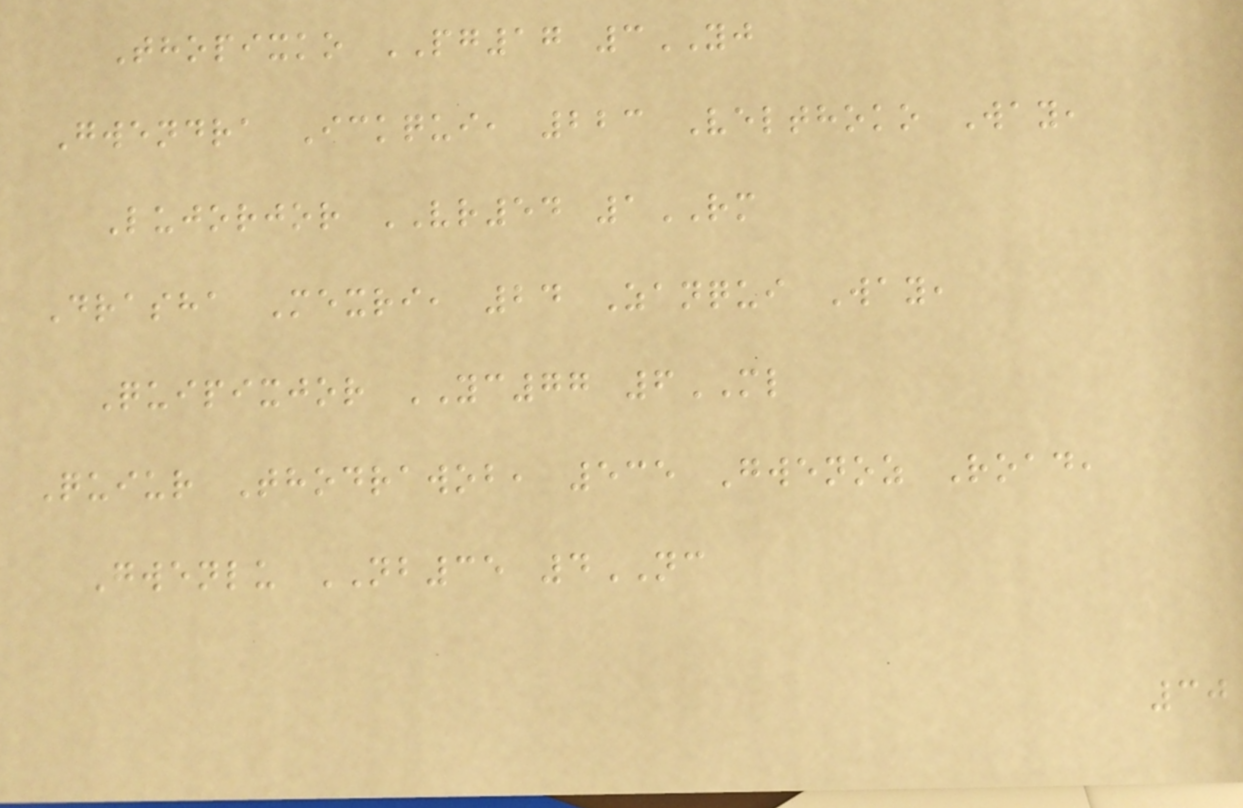Thopixko PG17 3YJ
Gwendra Ickqui, 223 Velthoko Way,
Lujorjor VR54 1RM
Drasha Mexri, 24 Zanqui Way,
Quipixjor YC77 6ML
Quiur Thodrawob, 535 Gwenoz Road,
Gwenlu NB35 4NC
30
